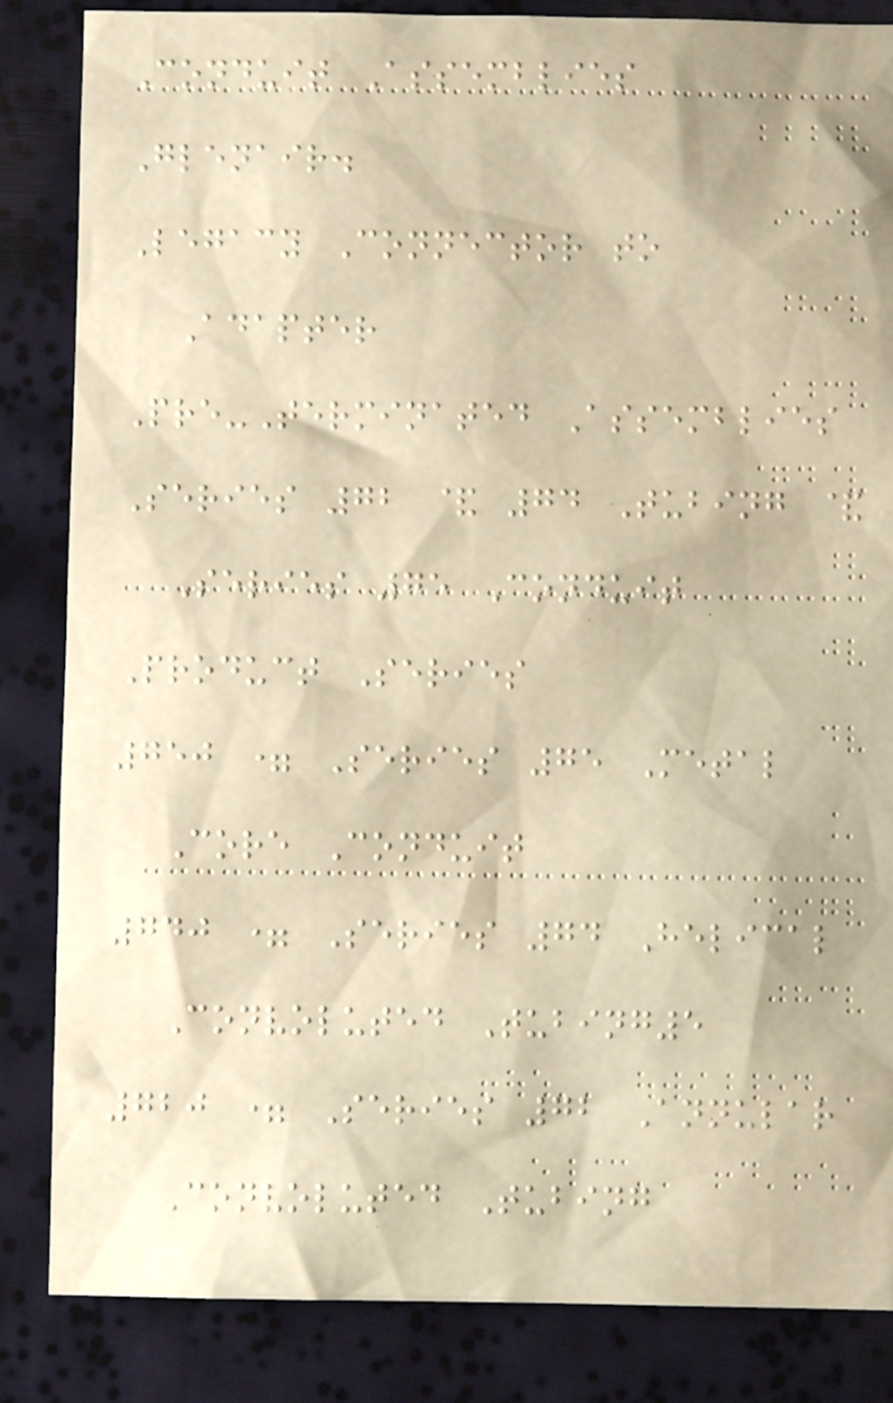Conduit Assemblies
Glenair.
Legacy Connector to
Adapter
Pre-Terminated Assemblies
Series 72 & 74 Tubing &
Series 75 Conduit
Product Series
750 = Series 75 Metal
Core Conduit
740 = Series 74 Helical
Convoluted Tubing5
720 = Series 72 Annular
Convoluted Tubing
